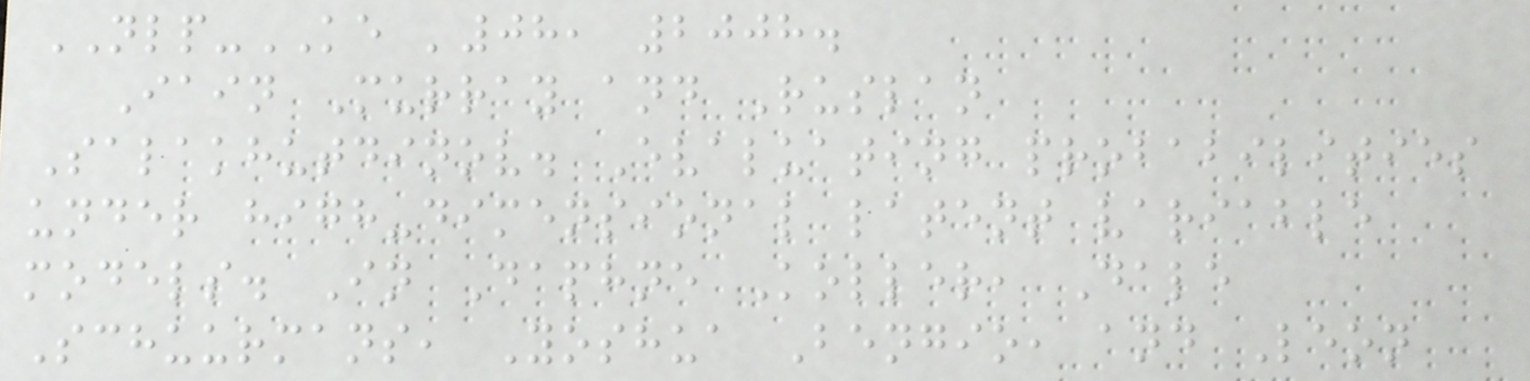NLP-KE '08, 2008.
Iain Murray and Ruslan
Salakhutdinov. Evaluating probabilities
under high-dimensional latent variable
models. In Daphne Koller, Dale
Schuurmans, Yoshua Bengio, and Leon
